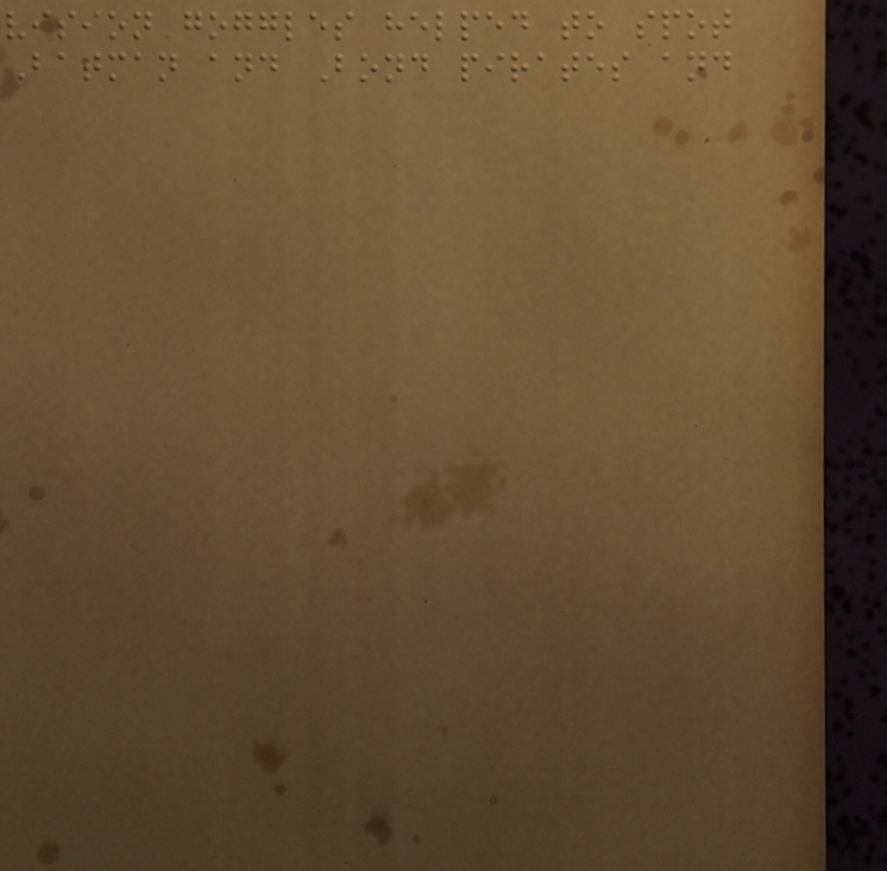vision goggles helped to spot
Batman and Bond pirates and
